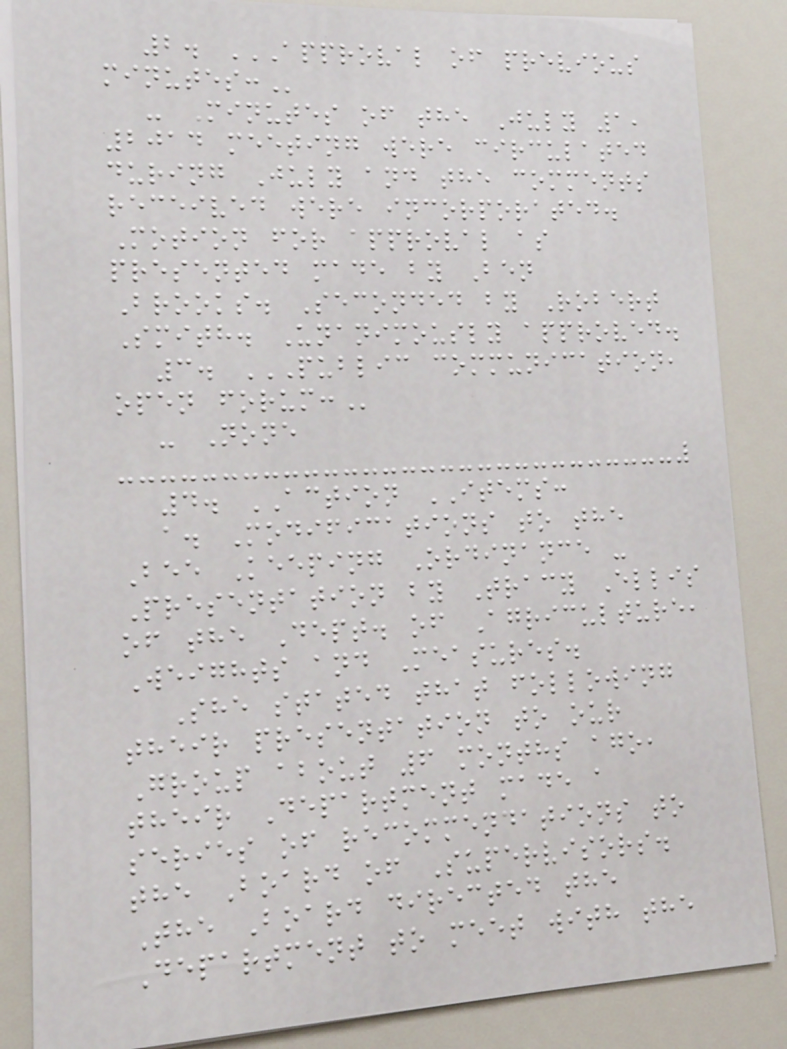2. APPROVAL OF PREVIOUS
MINUTES:
- Minutes of the July 1,
2014 meeting were circulated
during July and the comments
received were incorporated.
Motion for approval as
presented made by Ben
Brooks. Seconded by Robert
Smith. Unanimously approved.
3. PUBLIC COMMUNICATION,
OPEN FORUM:
- None
4. ACTION ITEMS:
a. Modifications to the
Bee Keeping Ordinance -
Presentation by Tracy Ellis
of the Dept. of Agriculture,
Weights and Measures.
She stated that following
their presentation to our
Group about 6 months ago,
their Department made a
series of recommendations to
the Board of Supervisors.
The Board directed the
Department to meet with the
